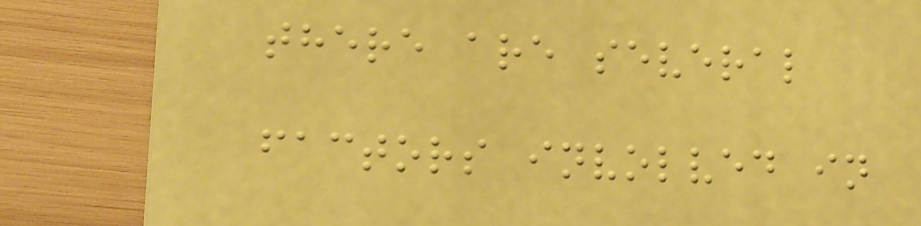there are several
factors involved in
